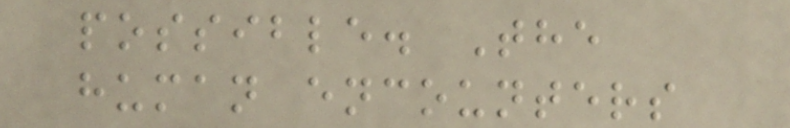possible. The
human encounters
